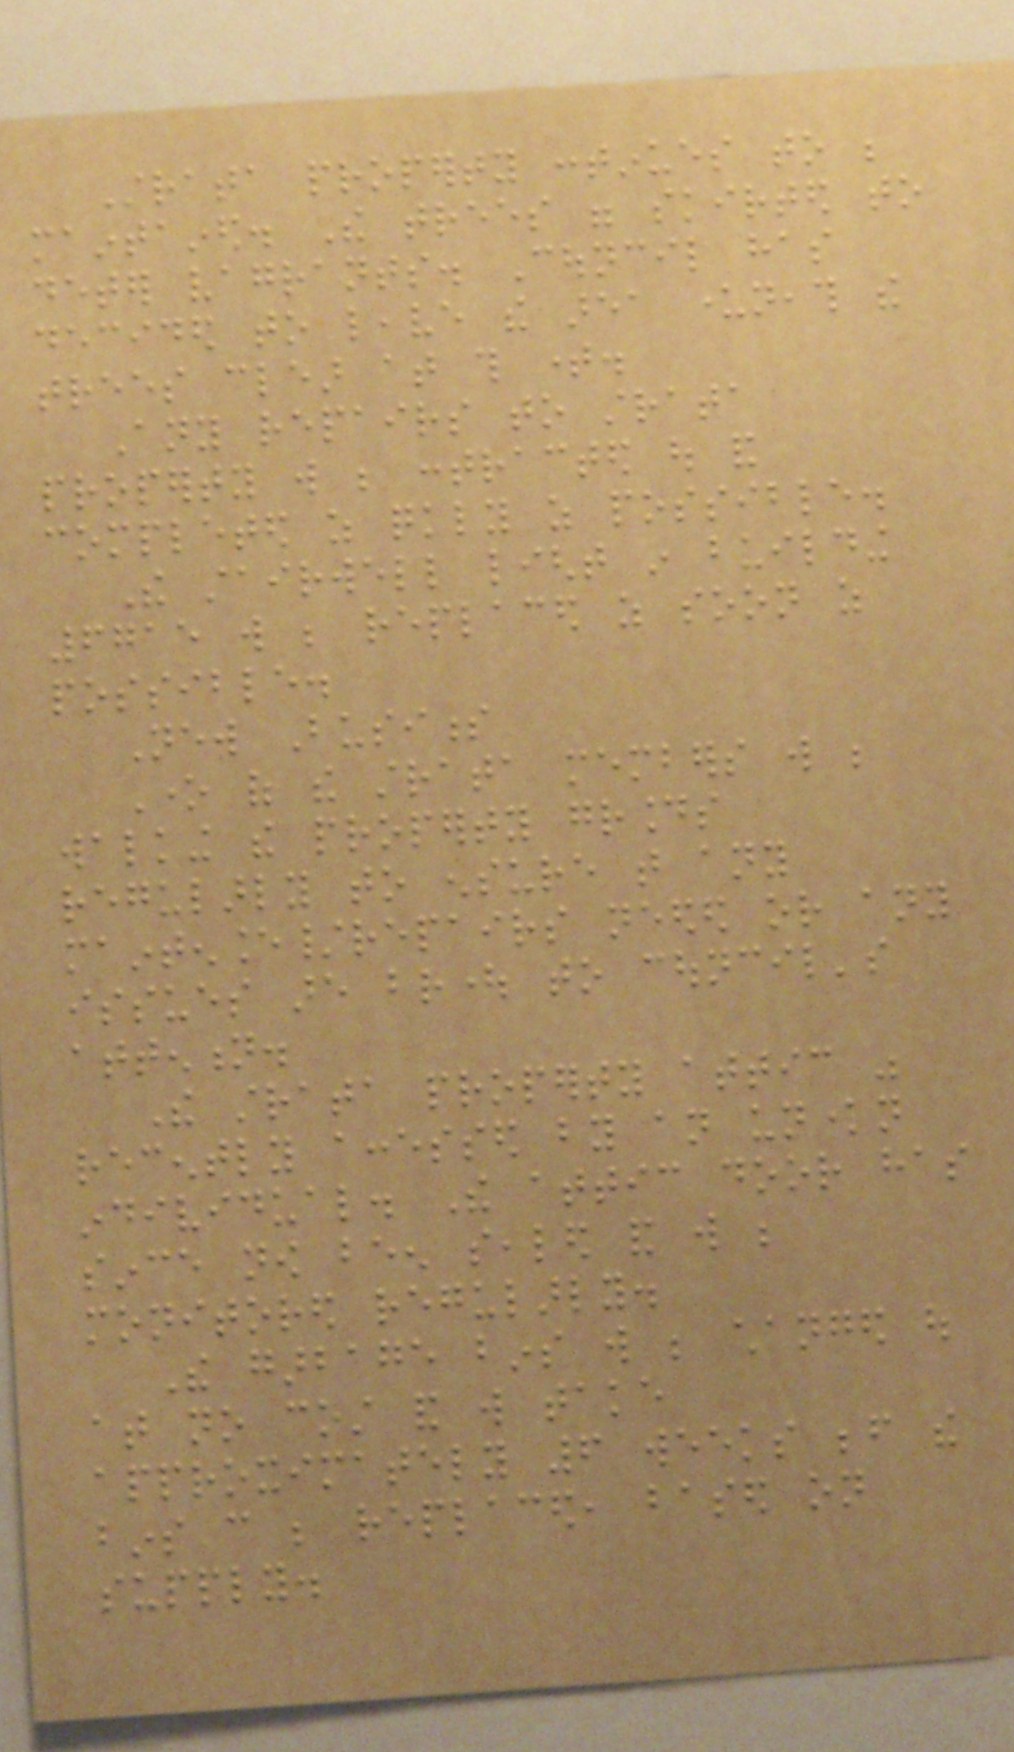Strata property continues to be
maintained. The trees were skirted to
deter vagrants. Council has
decided to leave the area underneath the
trees clear at this time.
Any repairs to strata
property will be contracted out and
completed as quickly as possible.
The stairwell light in building
6715 will be replaced as soon as
possible.
New Business
One of the strata members will be
walking the property grounds
regularly to ensure that any
maintenance/repairs needed or any
issues are brought to council's
attention.
The strata property attic was
recently accessed by an unknown
individual. The attic door has
since now been sealed and will be
monitored regularly.
The garbage bins will be changed out
at no cost and will take
approximately 6 weeks before the
bins can be replaced, based on
supply.
